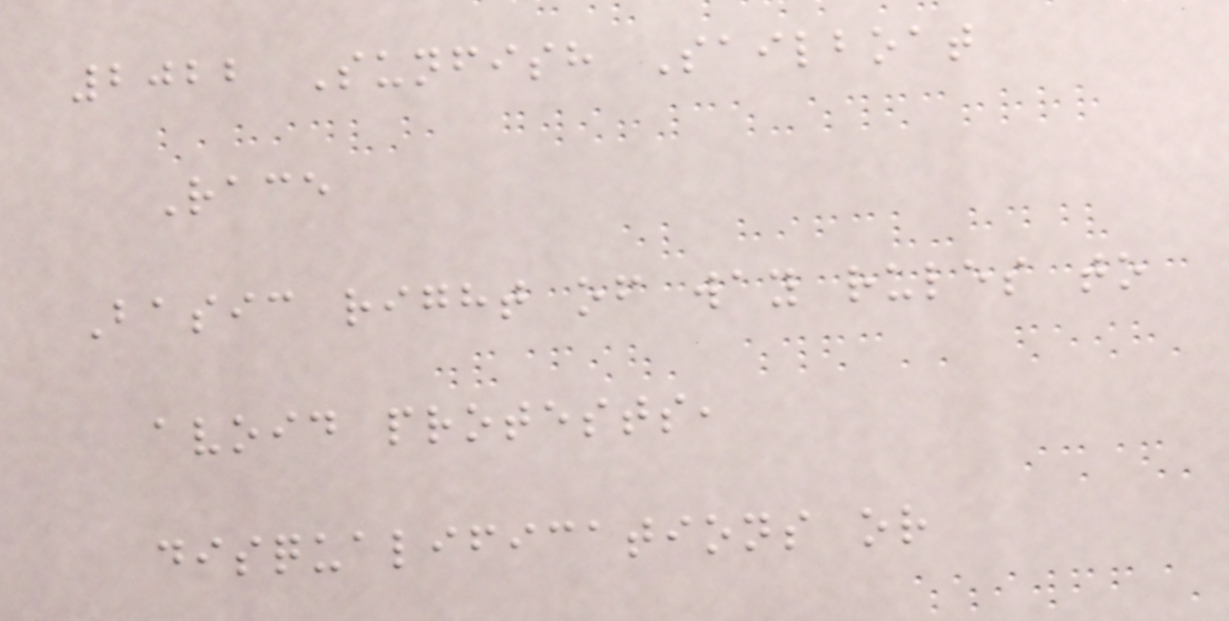2022 Sunfish Sailboat
Race
Basic right of way rules to
avoid protests,
disqualifications or
